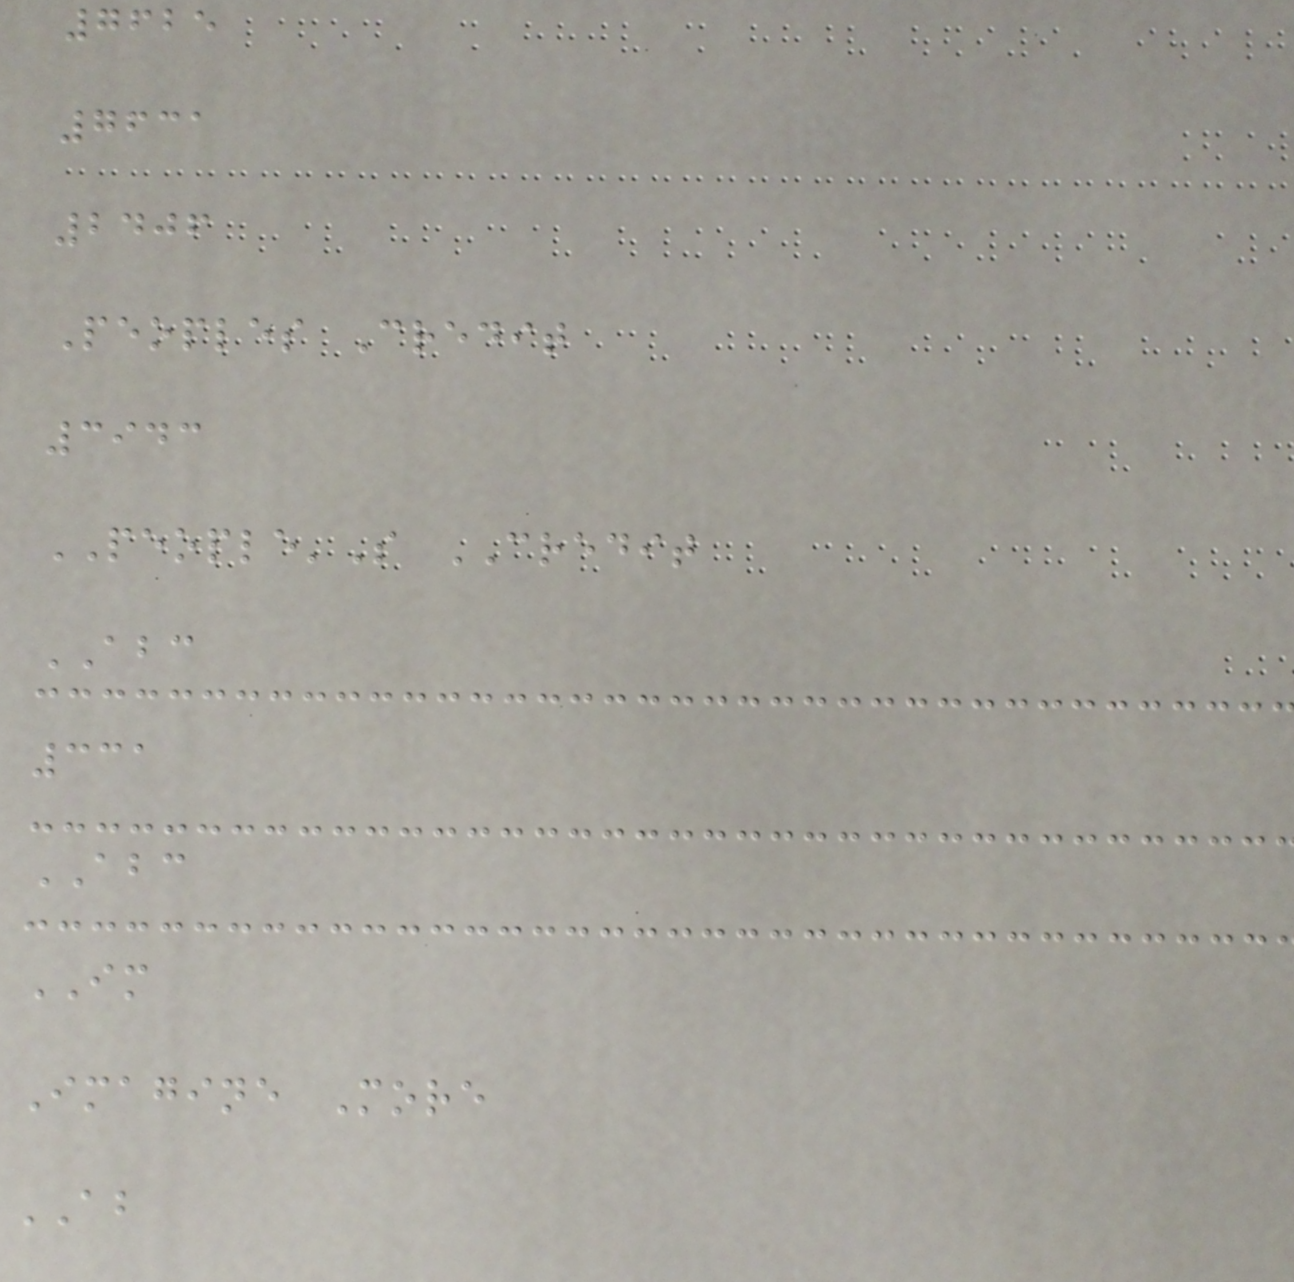7625
7631
2406
Peoples Credit
3943
PEOPLE'S CREDIT
ABC
331
ABC
IM
Imagine More
AB
